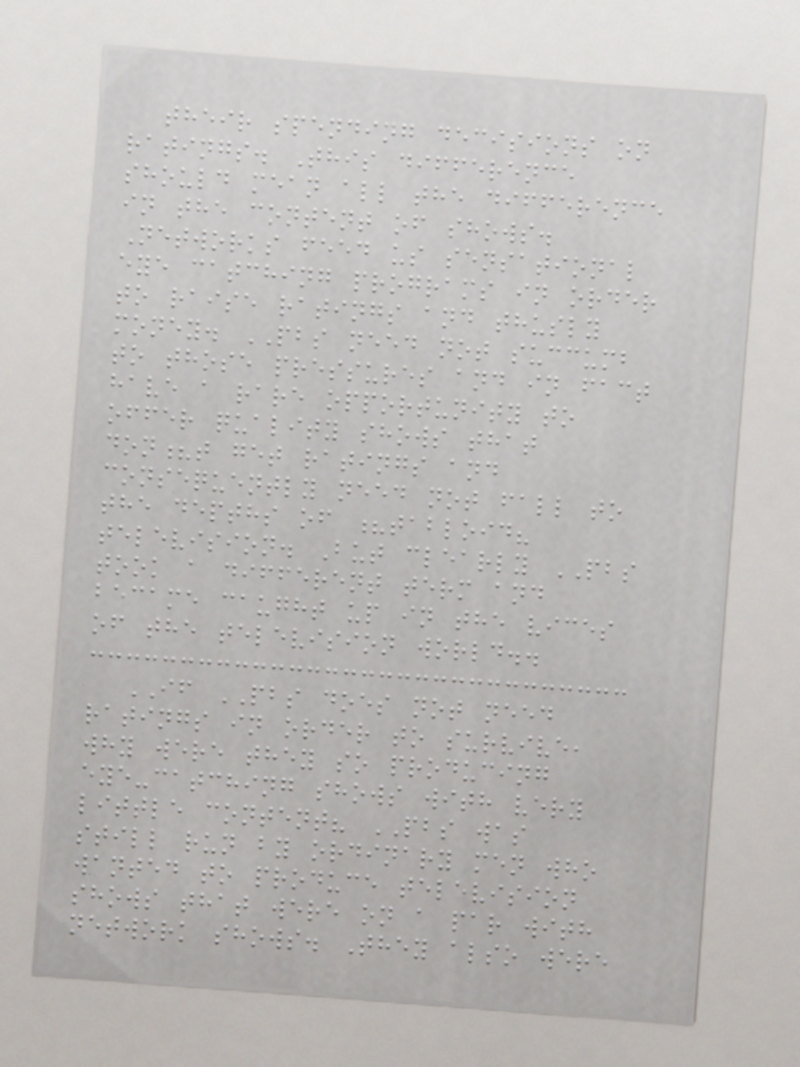their spending decisions on
ratings. This difference
should mean all the difference
in the content of shows.
Networks feed us sensational
eye catching programs in order
to raise ratings and thusly
money. PBS need not succumb
to those pressures and in fact
have a rare opportunity to
offer quality shows that
don?t get ratings and
consequently need not fall to
the depths of ?tabloid?
television. But clearly PBS
took a different term and
became caught up in the vices
of the television world..
IF PBS does not need
ratings in order to survive,
why were they so producing
eye-catching shows with very
little content? PBS was
still run by ordinary men who
wanted to produce television
shows that were on a par with
network shows. They also were
